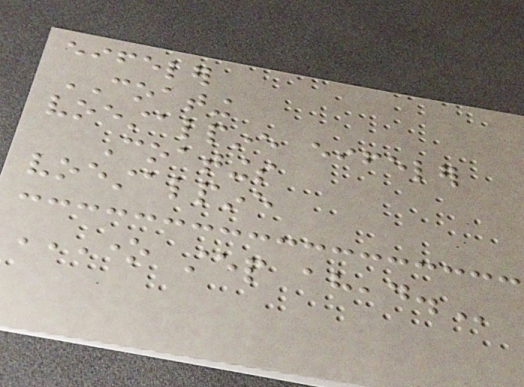eifeler
COATING
voestalpine eifeler
Coatings
voestalpine
ONE STEP AHEAD.
